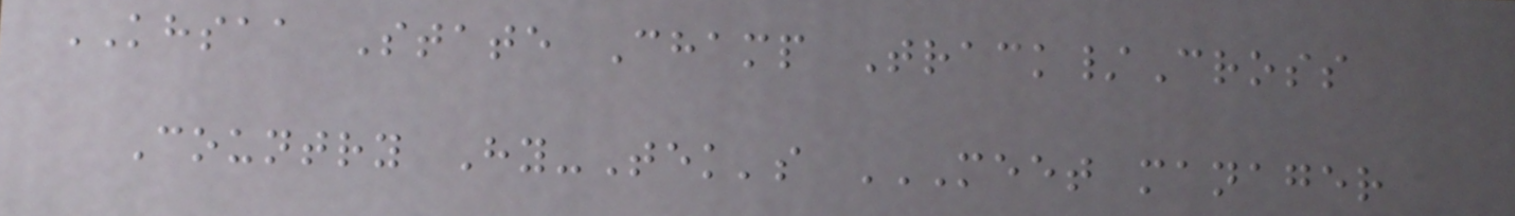KHSAA State Champ Track/Cross
Country Hy-Tek's MEET MANAGER
